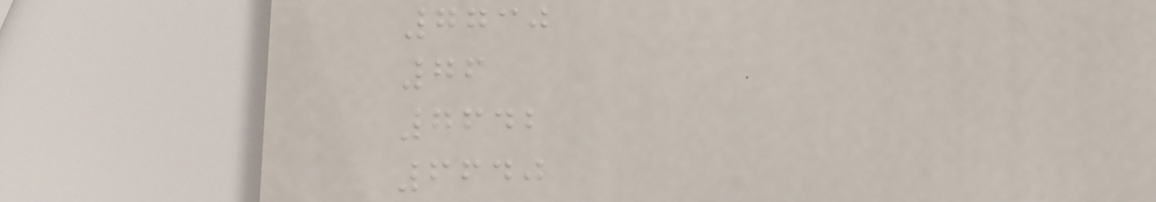7730
76
7642
6640
